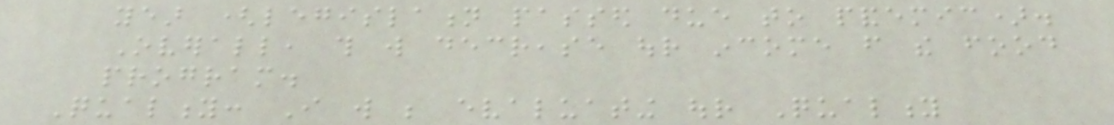year (legislation passed due to pandemic).
Overall, this will decrease our income from the food
program.
Quality: I will be evaluating our Quality
